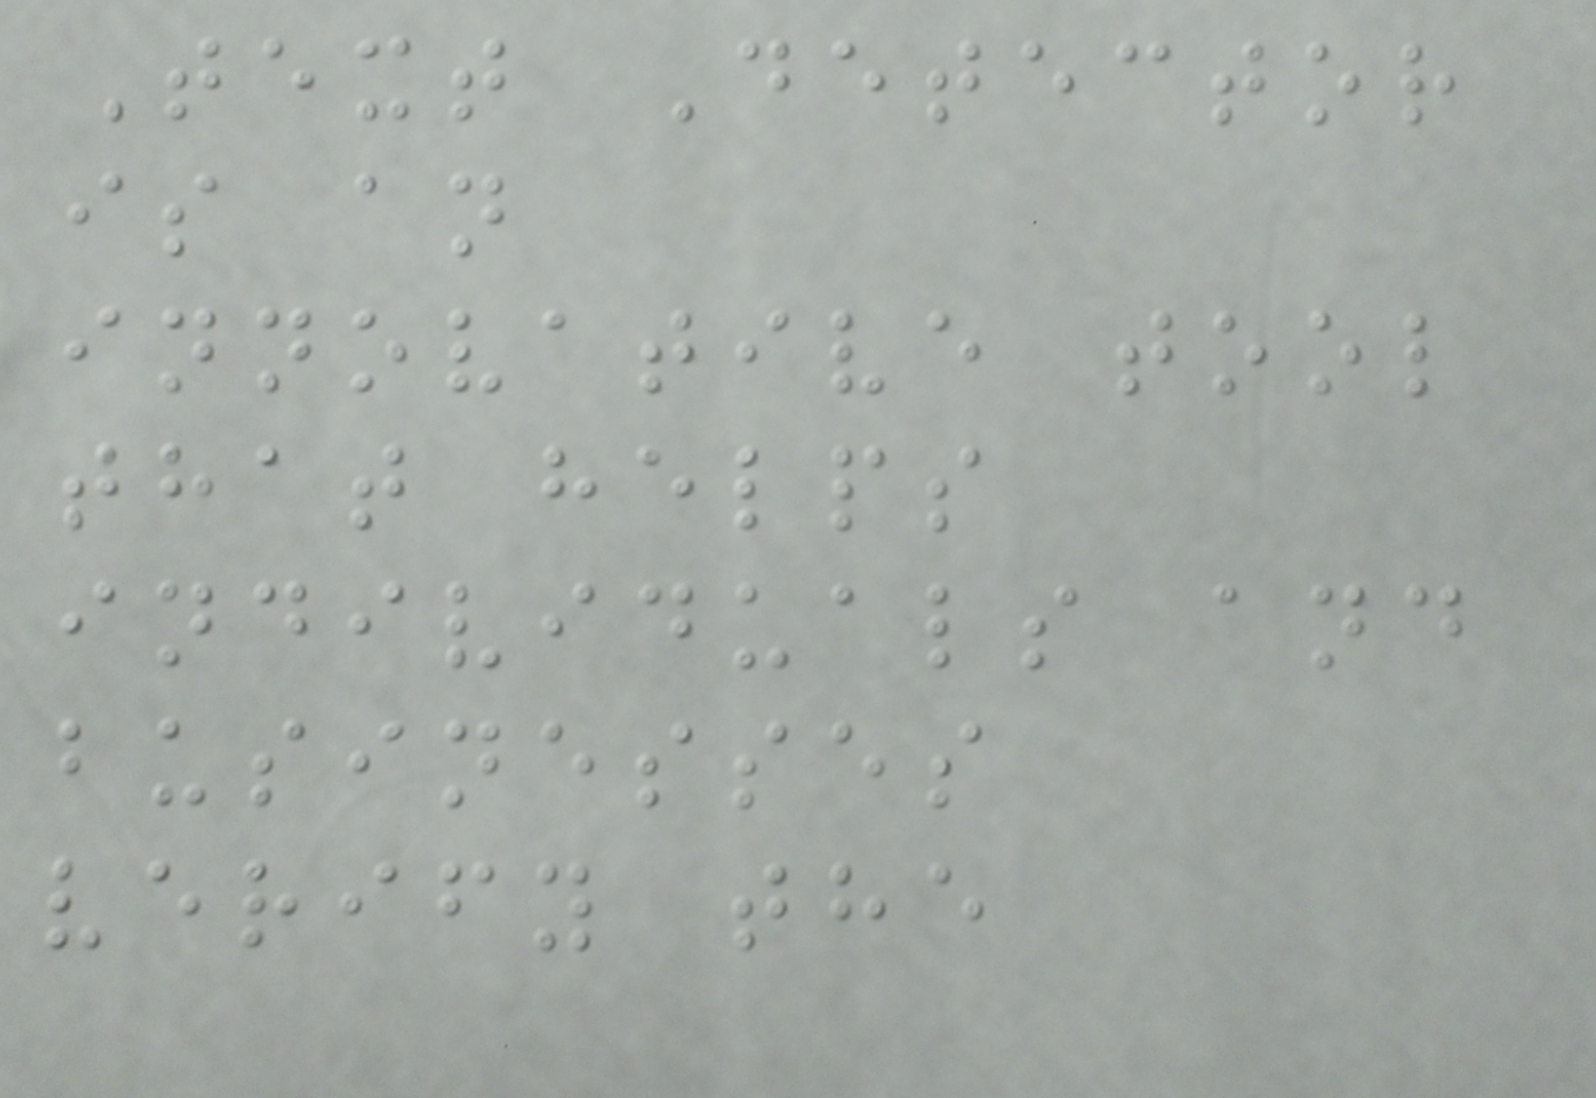Text Detector
is an
innovative tool
that helps
individuals and
businesses
verify the
